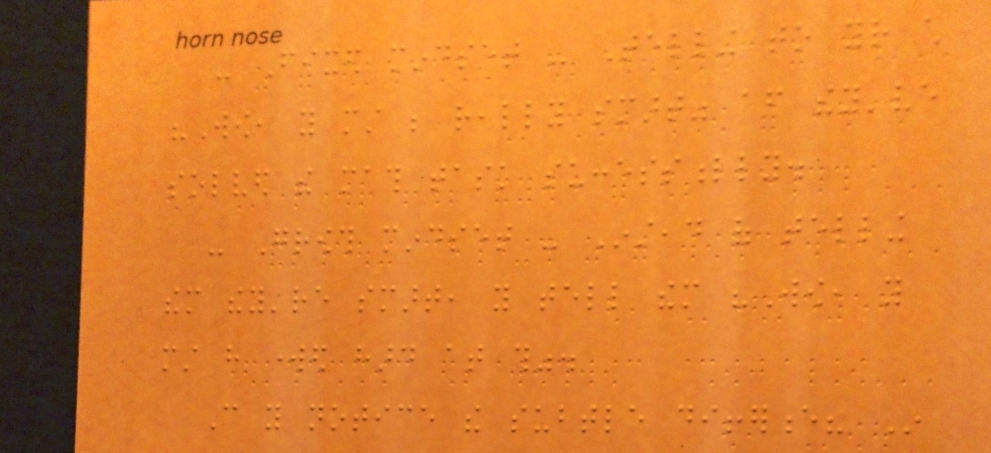- Fixed mindset - Telling to your child
"Wow, you must be really smart" after they've
solved the math task successfully.
- Growth mindset - Instead of telling
them they're smart, you tell them "Wow, you
must have worked hard at this".
Can you notice the subtle difference? In
